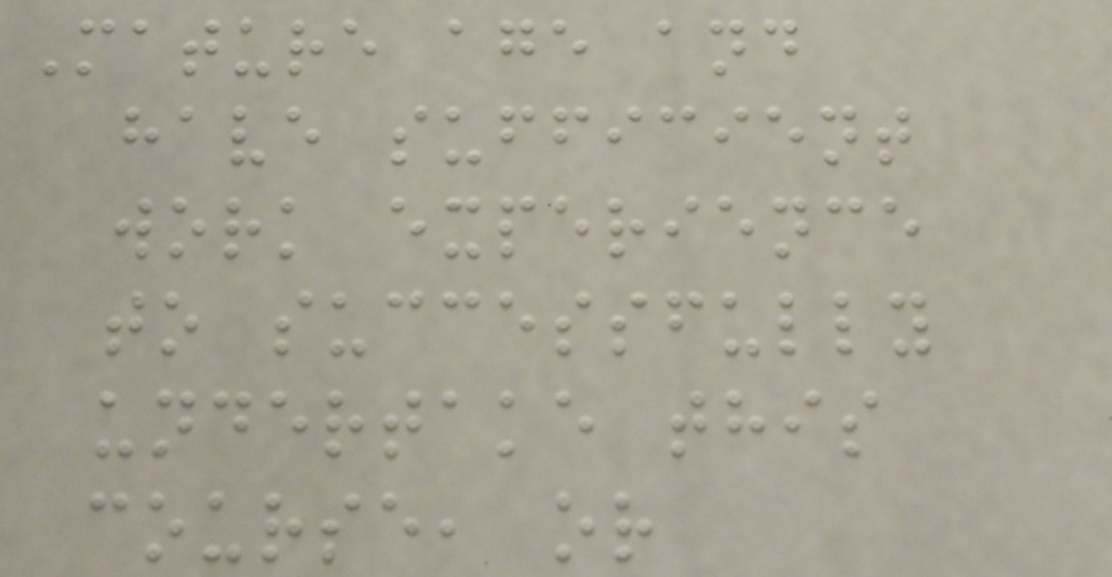Mature age and
have sufficient
work experience
to successfully
undertake this
course, or
